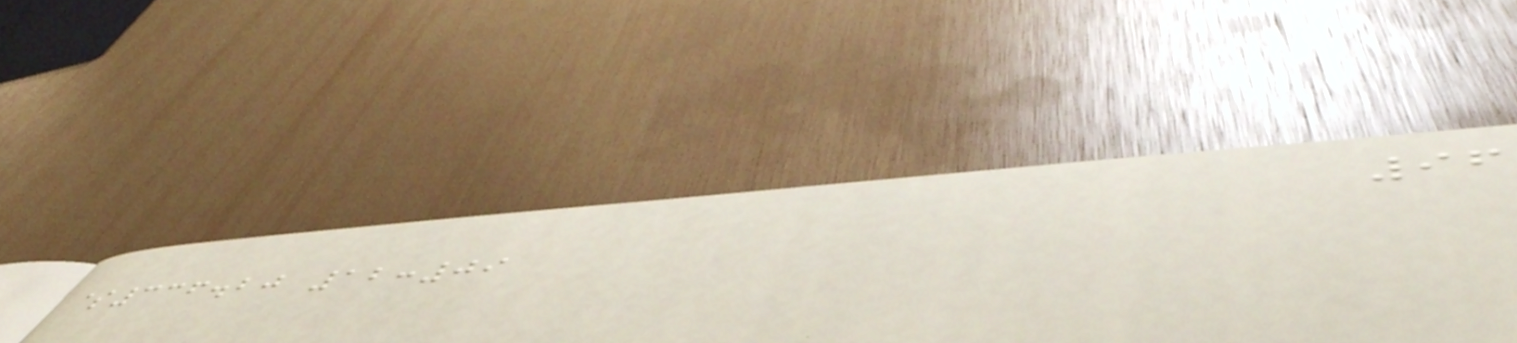96
$336.20 12:09
